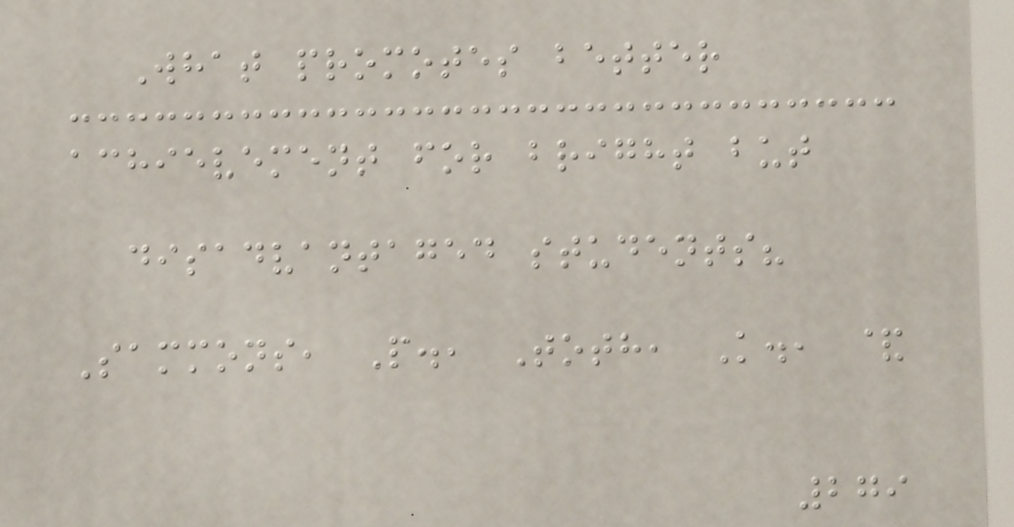What promotes better
achievement for bright but
disadvantaged students?
Sammons, P., Toth, K., &
279
